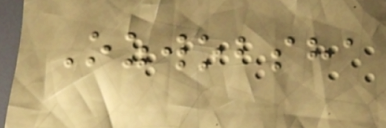Ozwobsha
